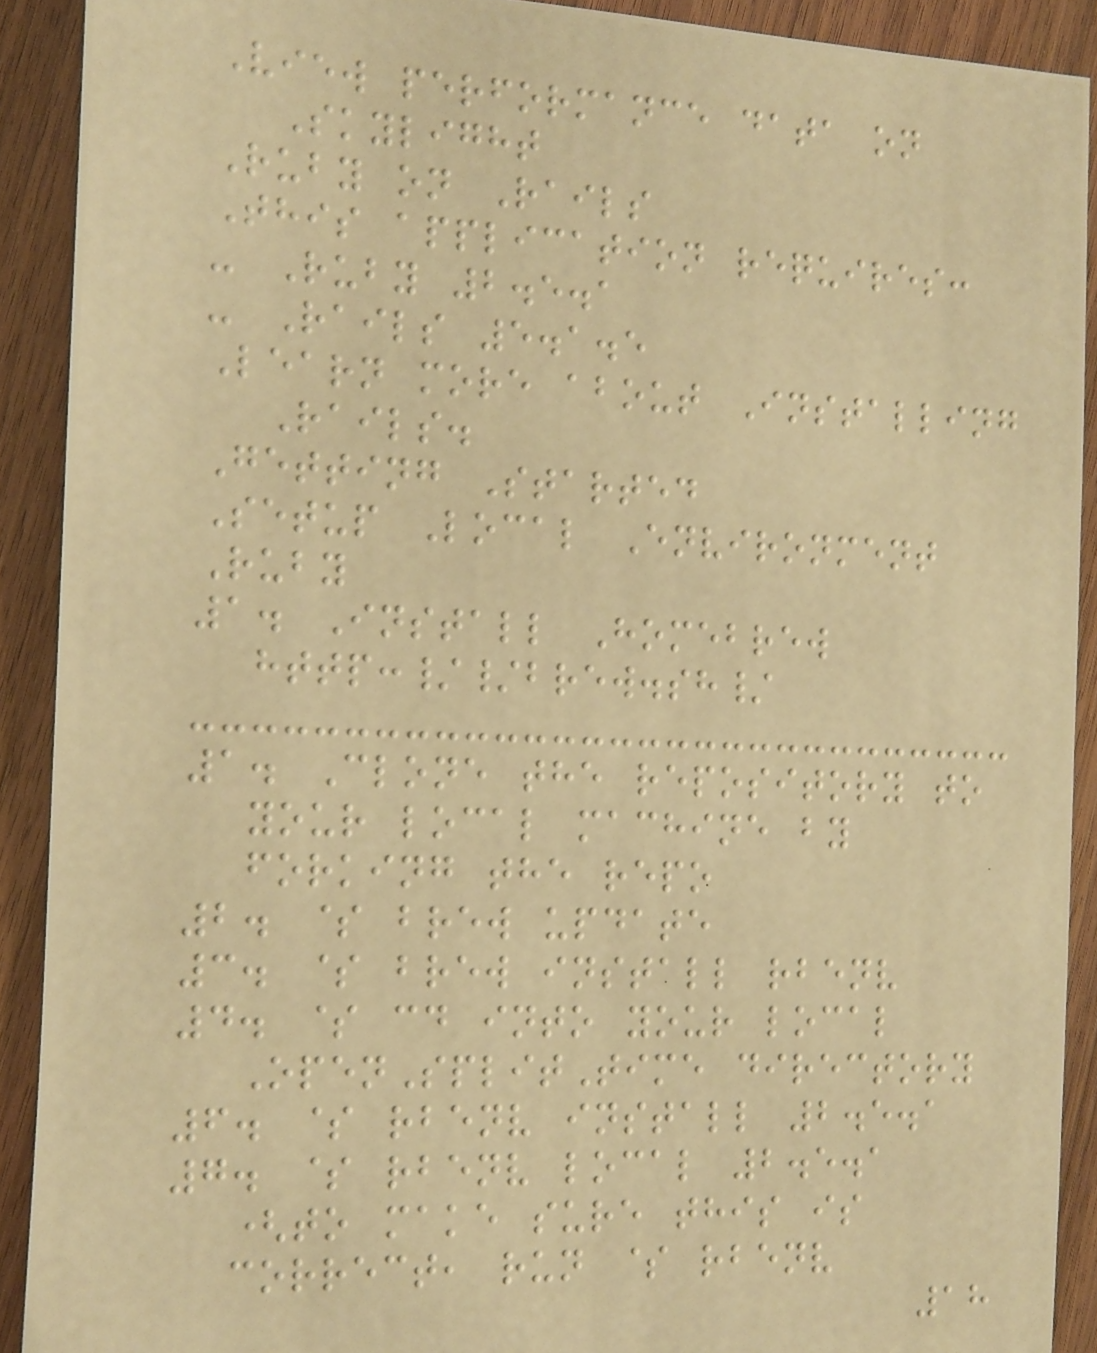View performance data on
Skylight
Ruby on Rails
This application requires:
- Ruby 2.5.1
- Rails 5.1.5
Learn more about Installing
Rails.
Getting Started
Setup Local Environment
Ruby
1. Install Homebrew
http://brew.sh/
1. Clone the repository to
your local machine by
forking the repo
2. $ brew update
3. $ brew install rbenv
4. $ cd into your local
OpenSplitTime directory
6. $ rbenv install 2.5.1
7. $ rbenv local 2.5.1
(to make sure this is
correct, run $ rbenv
18
